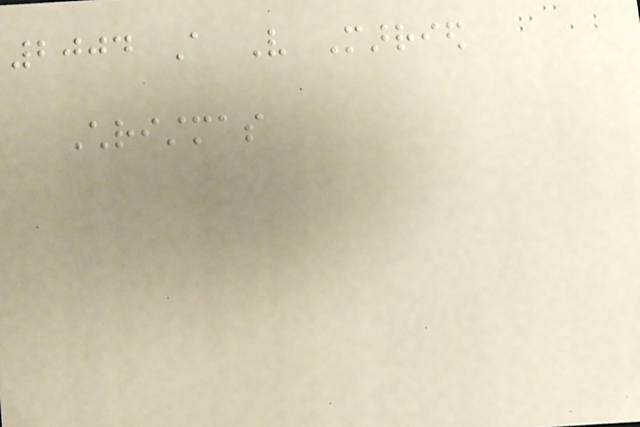2004 A Very Married
Christmas
